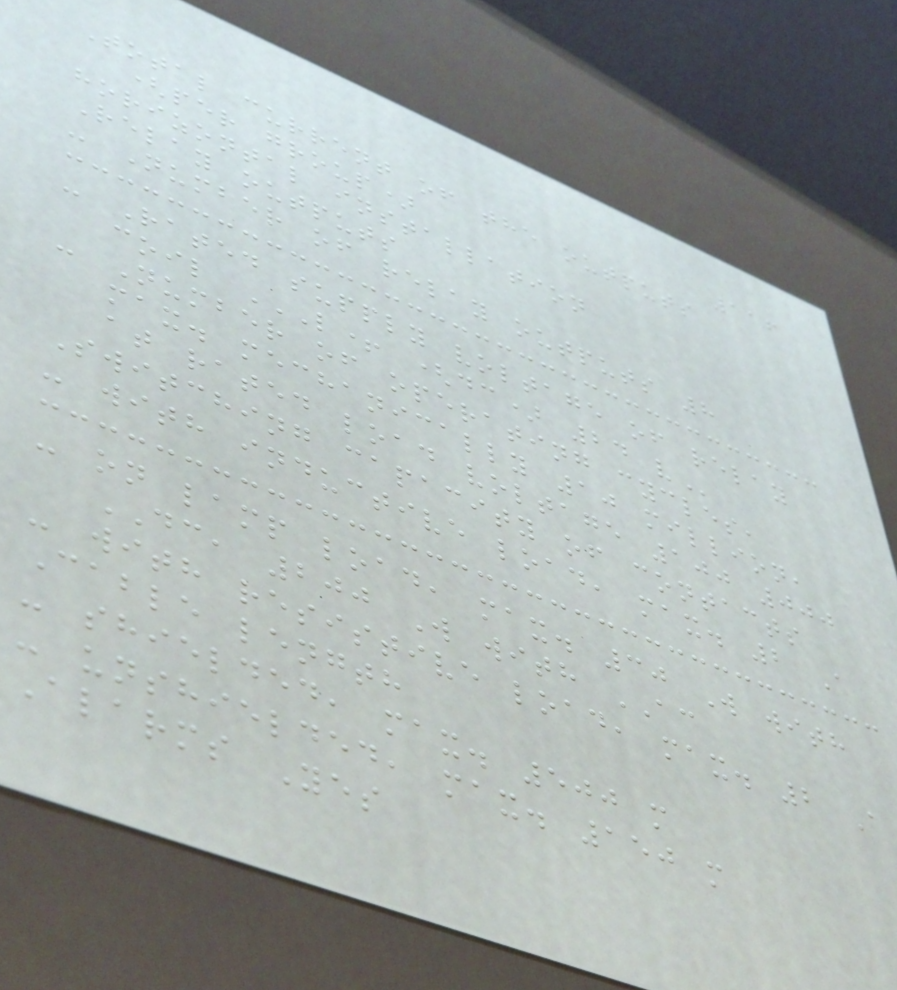116
Total current of the outputs
(per group)
horizontal installation
Relay outputs
- Number of relay outputs 8
- Rated supply voltage of relay
coil L+ (DC) 24 V
- Number of operating cycles,
max. mechanically 10 million,
at rated load voltage 100 000
Switching capacity of contacts
- with inductive load, max. 2 A
- on lamp load, max. 30 W with
DC, 200 W with AC
- with resistive load, max. 2 A
Cable length
- shielded, max. 500 m
- unshielded, max. 150 m
Alarms Yes
